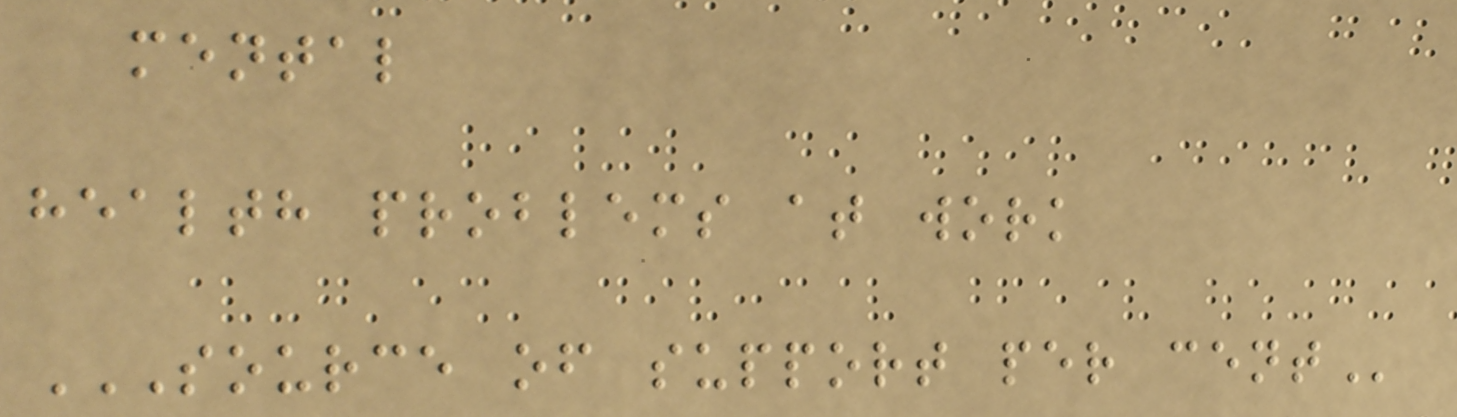mental
health problems at work
SOURCE OF SUPPORT PER CENT
